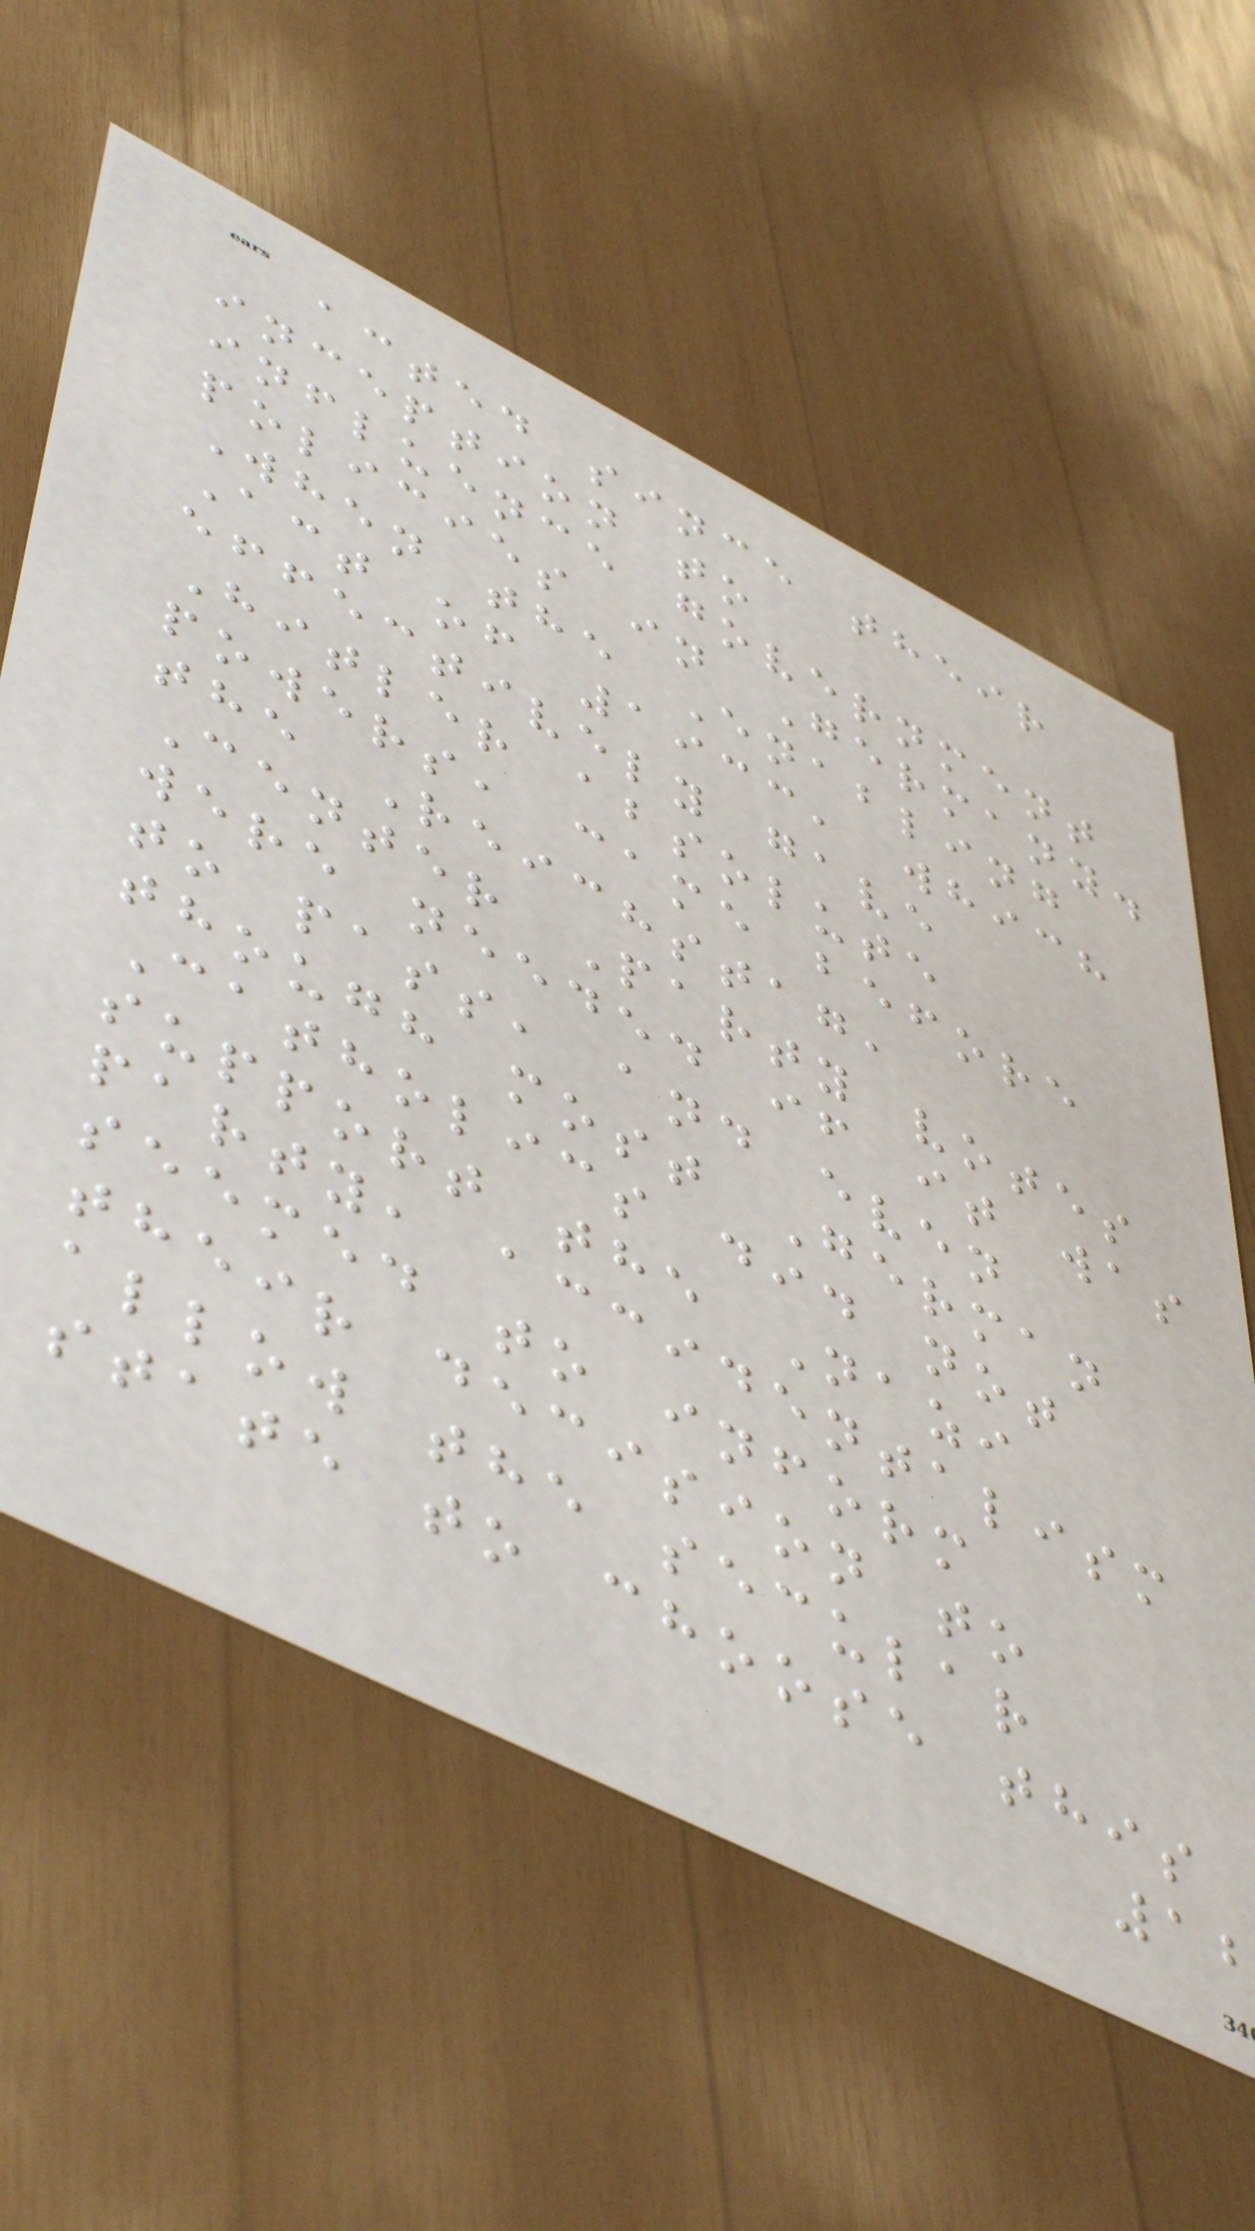acted since their
inception to
influence government
policies in Germany.
When the Enabling
Act of 1933, which
effectively gave
Hitler absolute
powers, came before
the Reichstag,
Center Party votes
were needed if it was
to pass, and even
though most German
Catholics did not
support the Nazi
party, accidentalism
seemed to inform
their decision to
allow the secular
state to choose this
